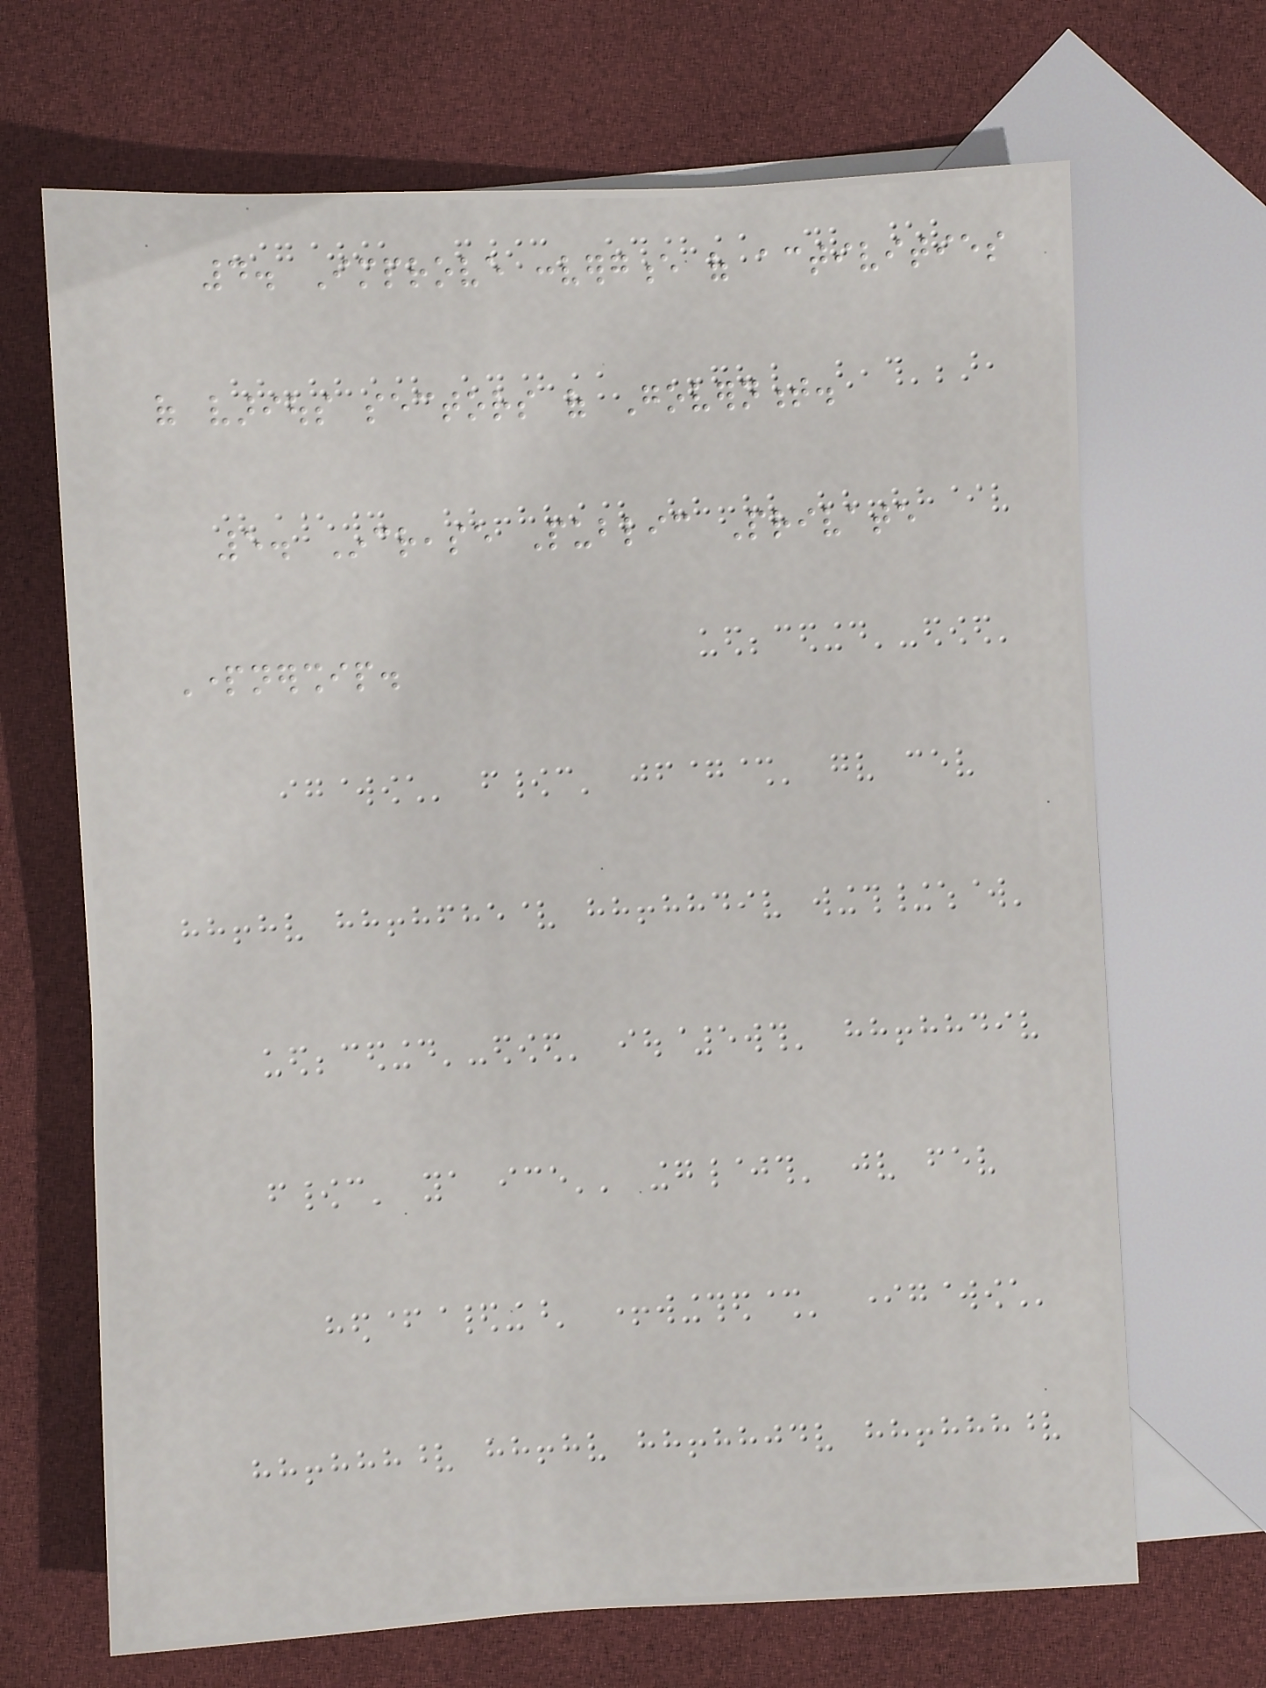4. Improve convergence of activities
of various sectors of Government.
5. Increase Public Private
Partnership.
